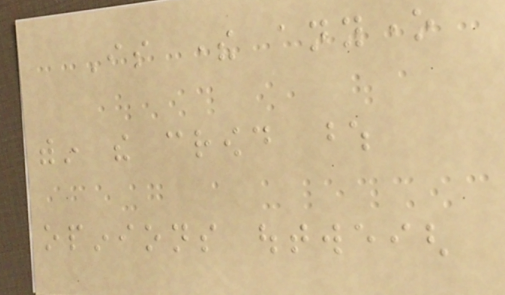Is there anyone
within the crowd whose
opinions outweigh
